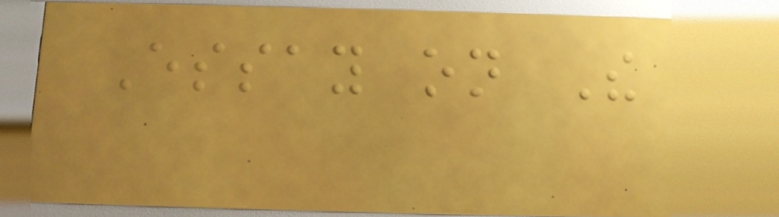Essay on The
